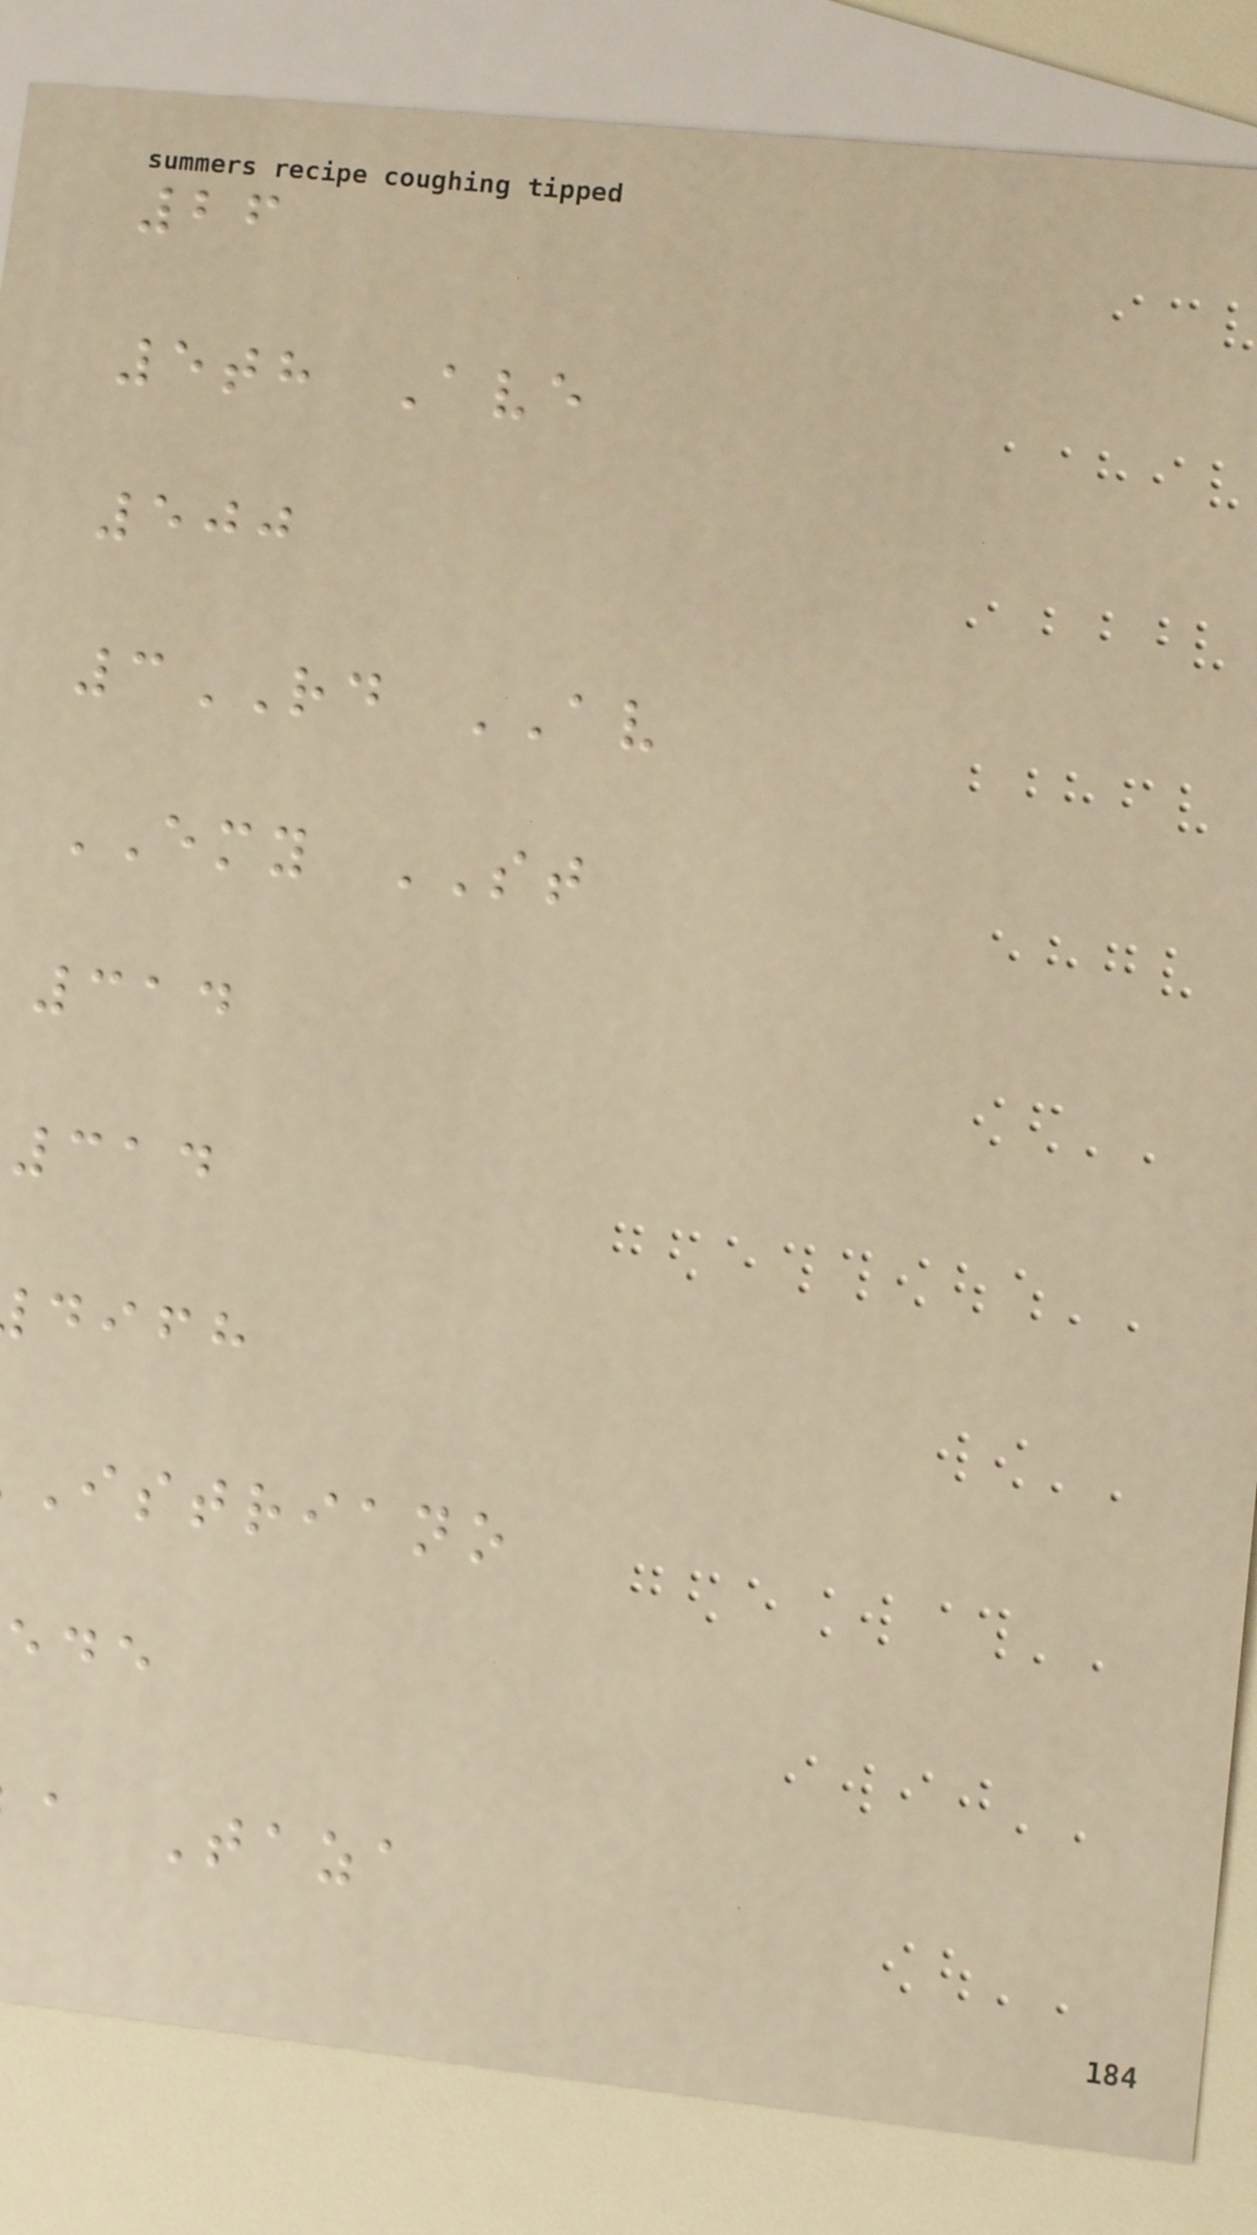26
5th Ave
500
3RD AV
EMY ST
314
314
difh
istriano
a Taza
